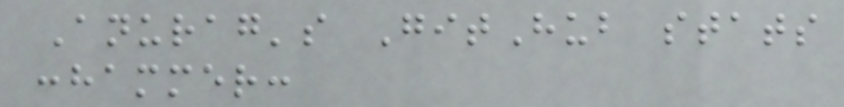Anurag's GitHub stats
:hammer:
